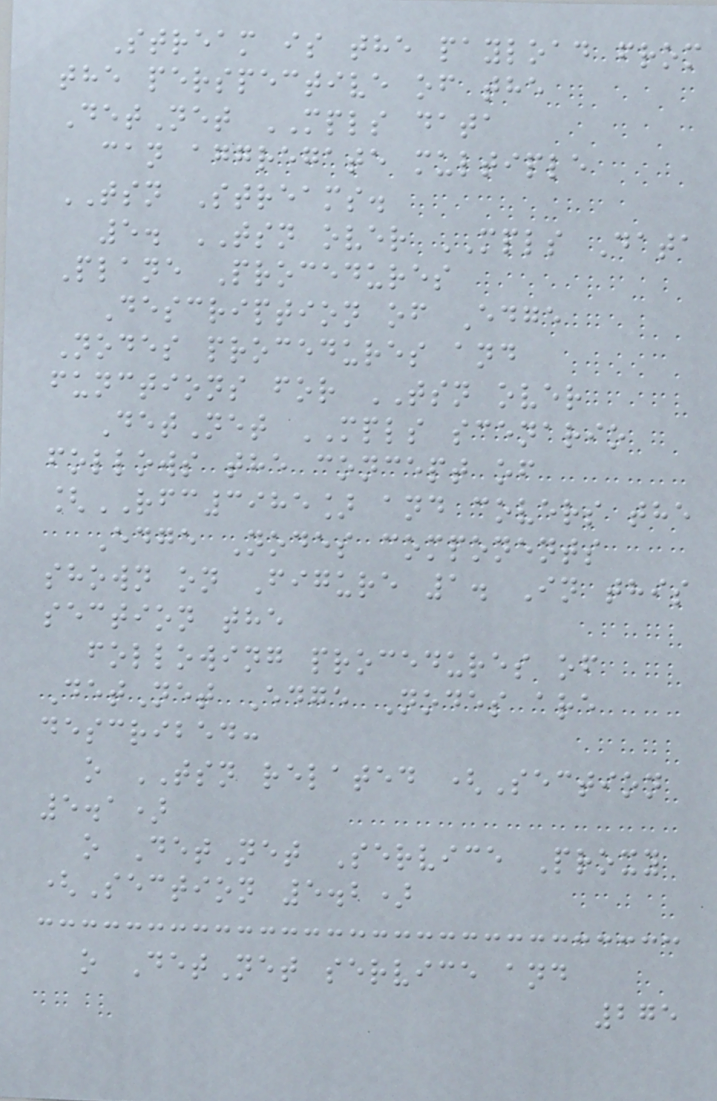Stream is the payload from
the perspective of the
DetNet MPLS data
can aggregate multiple
TSN Streams.
5. TSN over MPLS Data
Plane Procedures
Description of Edge
Nodes procedures and
functions for TSN over
DetNet MPLS scenario
follows the concept of
[RFC3985] and covers the
Edge Nodes components
shown on Figure 1. In this
section the
following procedures of
DetNet Edge Nodes are
described:
o TSN related (Section
5.1)
o DetNet Service Proxy
(Section 5.2)
o DetNet service and
275
